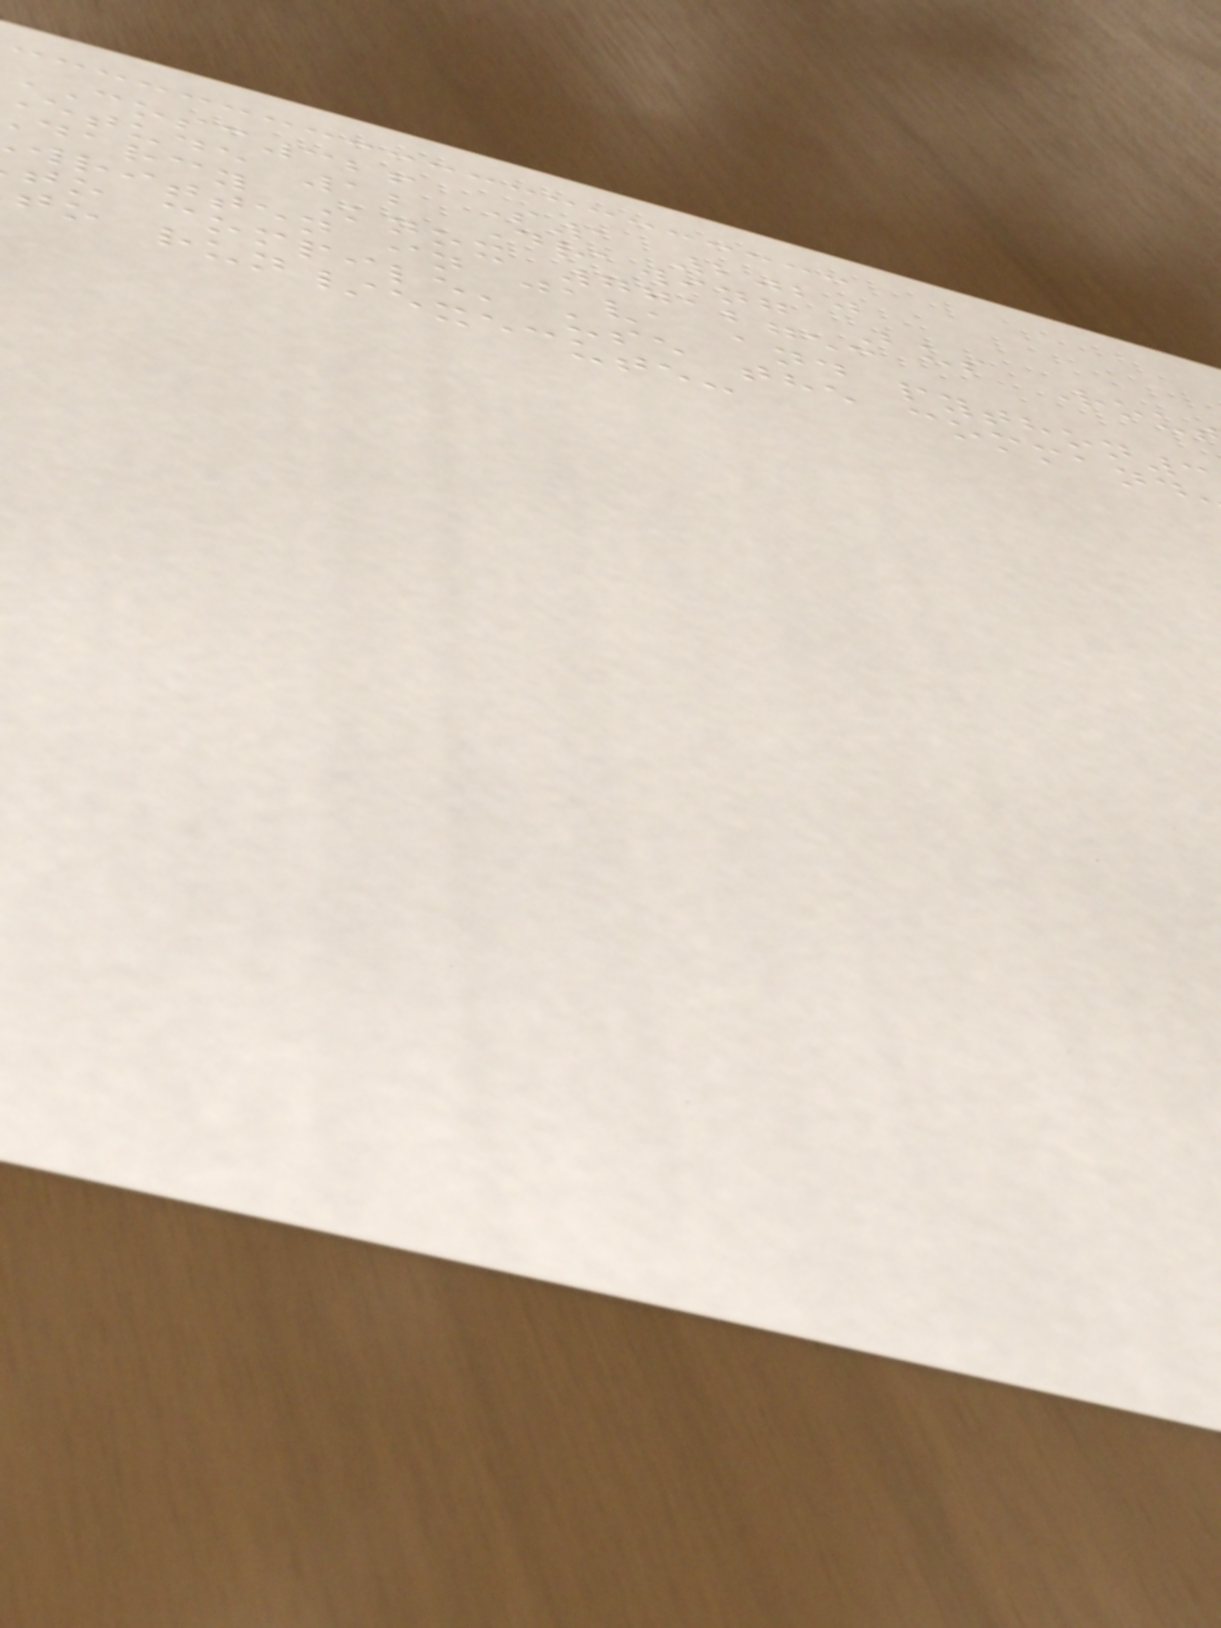COSC326 S1 2020
etude 12 Drawing Bus Rou
darcy Knox 7712753
written in java and python3
to compile, use the command
to run/execute:
